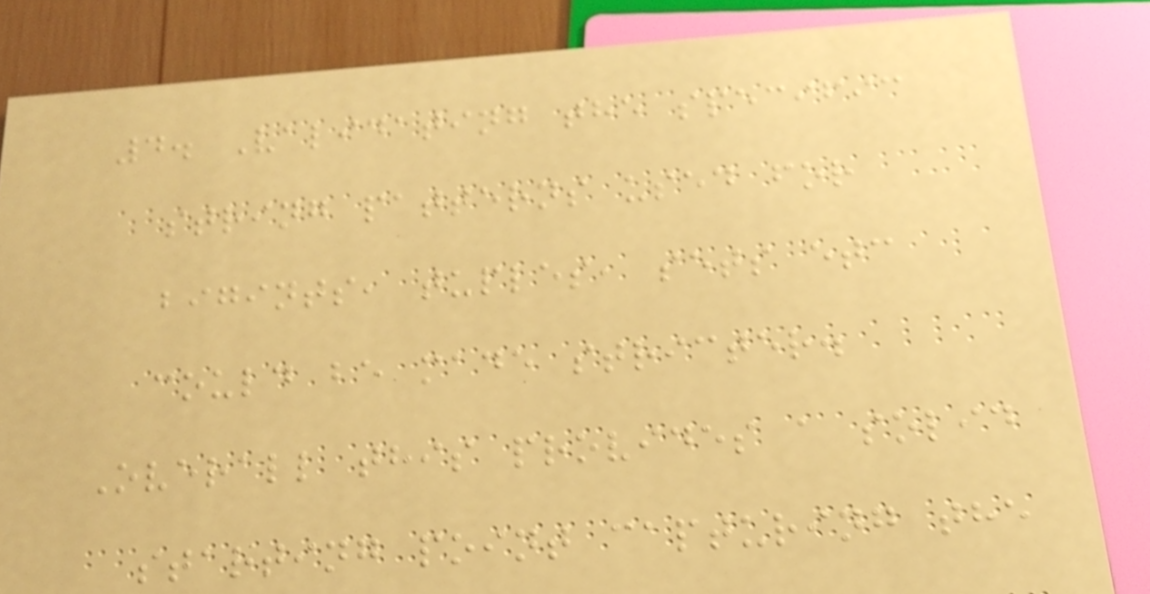4. Validating the specific
string patterns used for
bigints, tuples, sets etc
could be made stricter.
Overall this provides a solid
starting point capturing the
